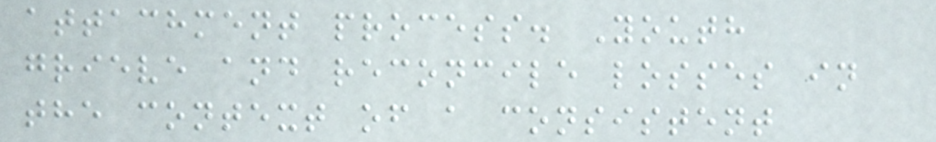attachment process. Youth
grieve and reconcile losses in
the context of a consistent
